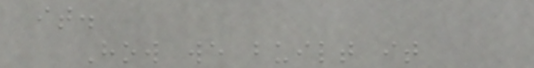it.
How we built it
